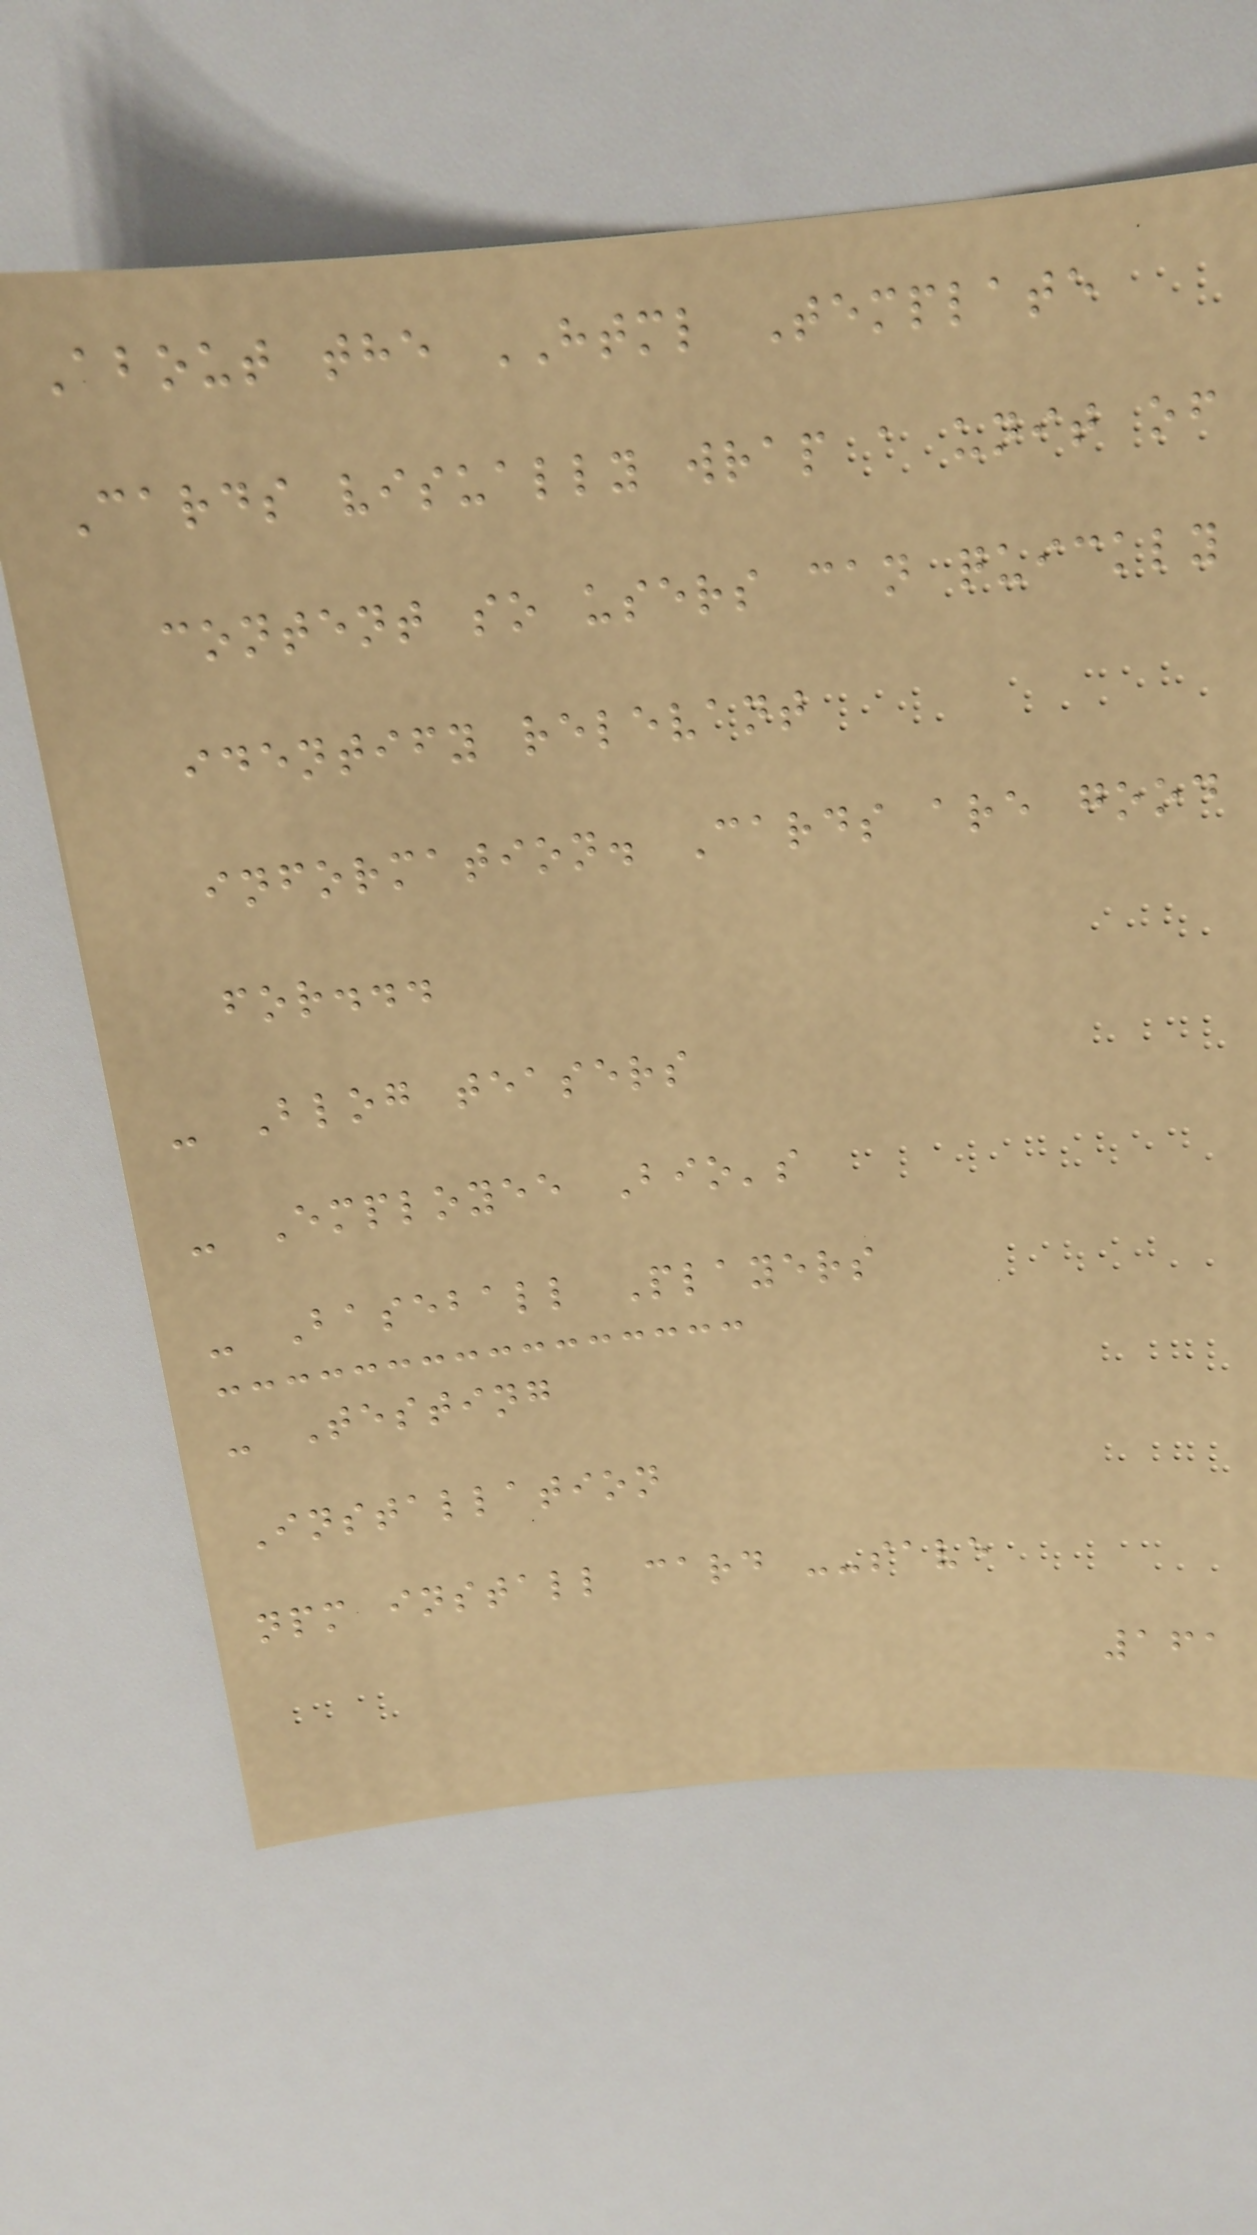About the HTML Template
Cards visually wrap a unit of
content so users can quickly
identify relevant
information. Cards are good
for...
- Blog teasers
- Employee Bio's
- Baseball Players
- Testing
Installation
npm install card --save
161
